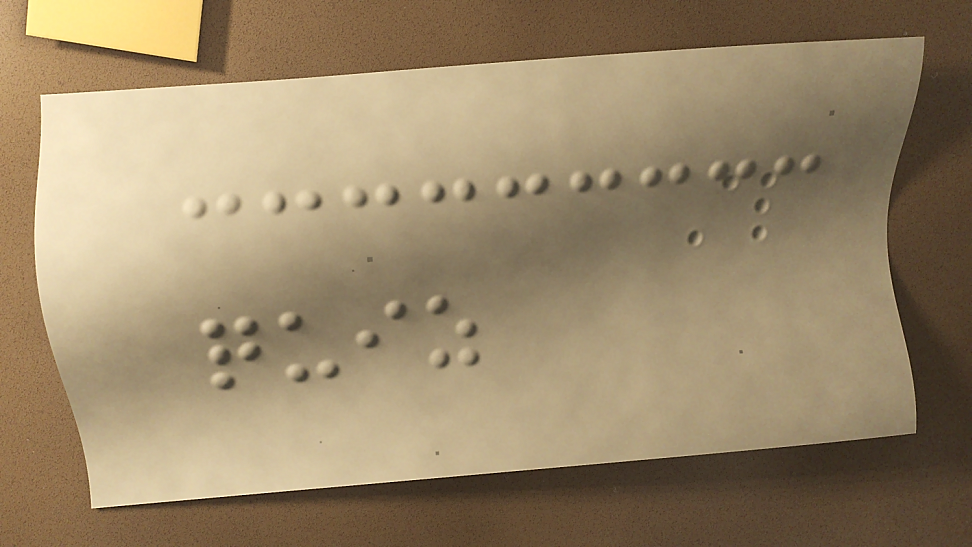quiz
